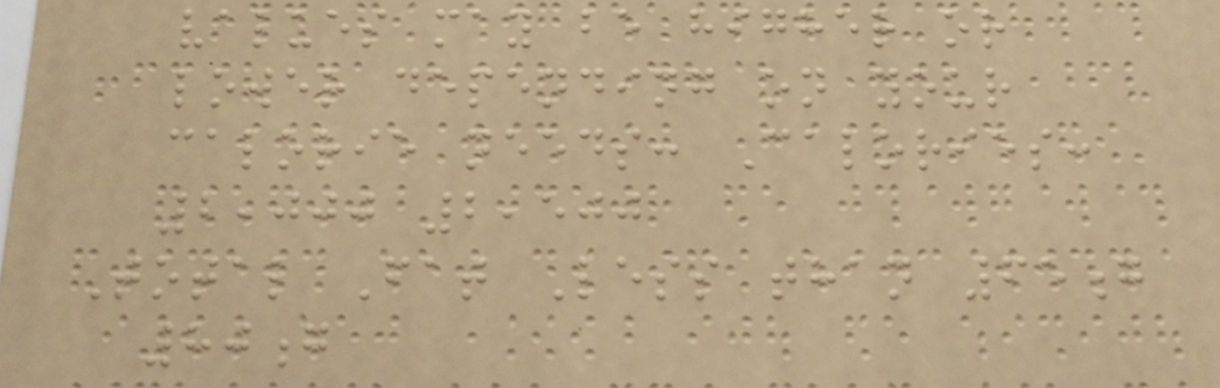values may be higher or
lower depending on your
calorie needs: Calories:
2,000 2,500
Total Fat Less than 65g
80g
